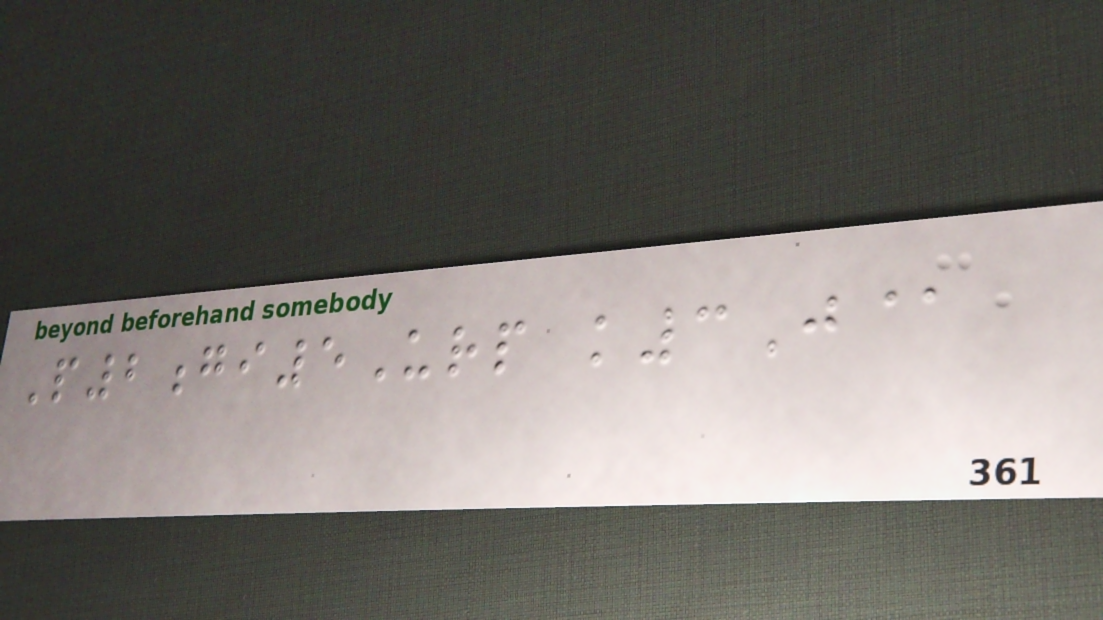P2gi5Urp k3J@
